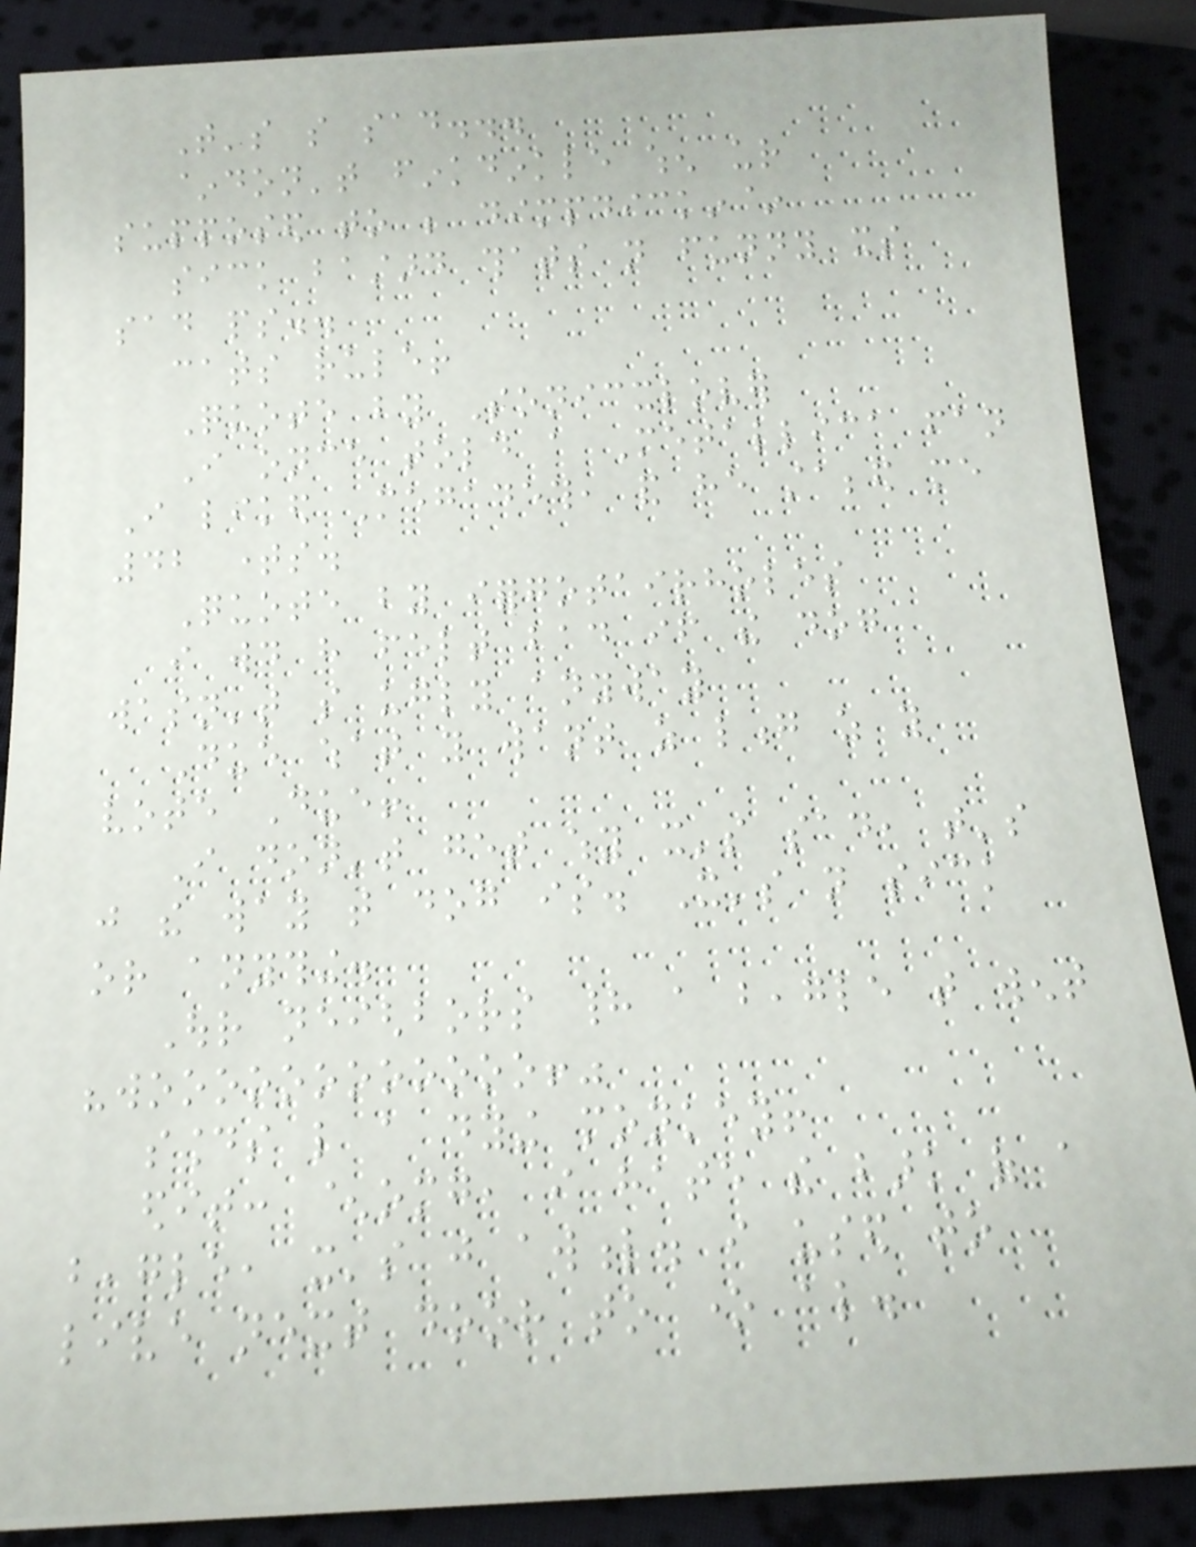That's so sad...
~don't finkdinkle when ur
supposed to be dimpdickin~
sick bastard thats not funny its
sad ps..
cats rule!
Quote by Sonicxlover
I once told a Metallica fan
I liked Megadeth, and he stabbed me
42 times.
Quote by iforgotairholes
i would have felt bad if the dog
wasn't so ugly anyway
Due what you want as long as you
vote Due!
I don't get why it's sad, that's
just the way that dog is. It's not sick
or anything.
Our neighbors had a beagle that went
"woooooooooooo!"
sounds like a dying monkey!
edit: ^omg, i hate the bark of a
beagle, it's just awful. i used to
live next door to one also.
